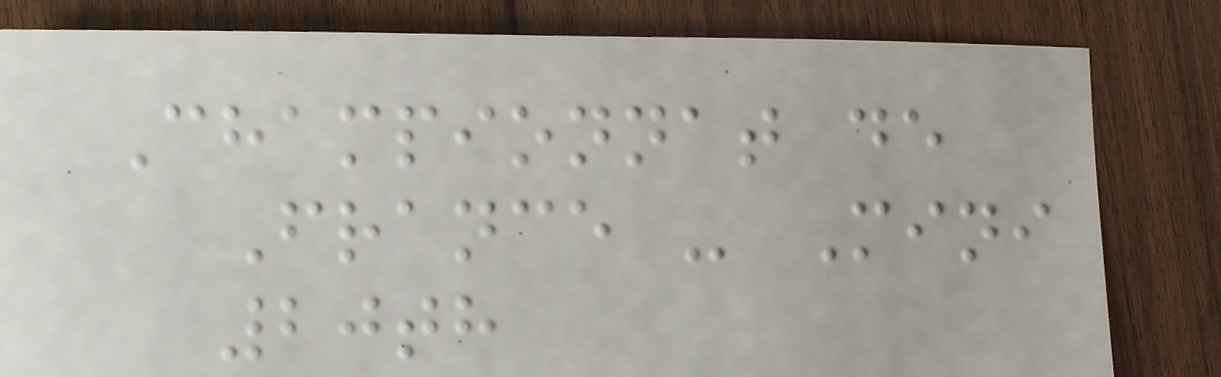Championnat de
France - Mini
20th
